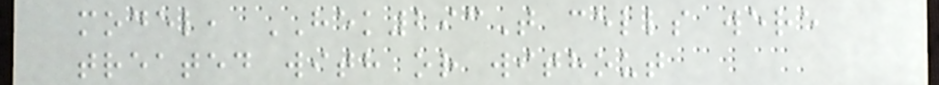model, HEK293T cells were
treated with or without
